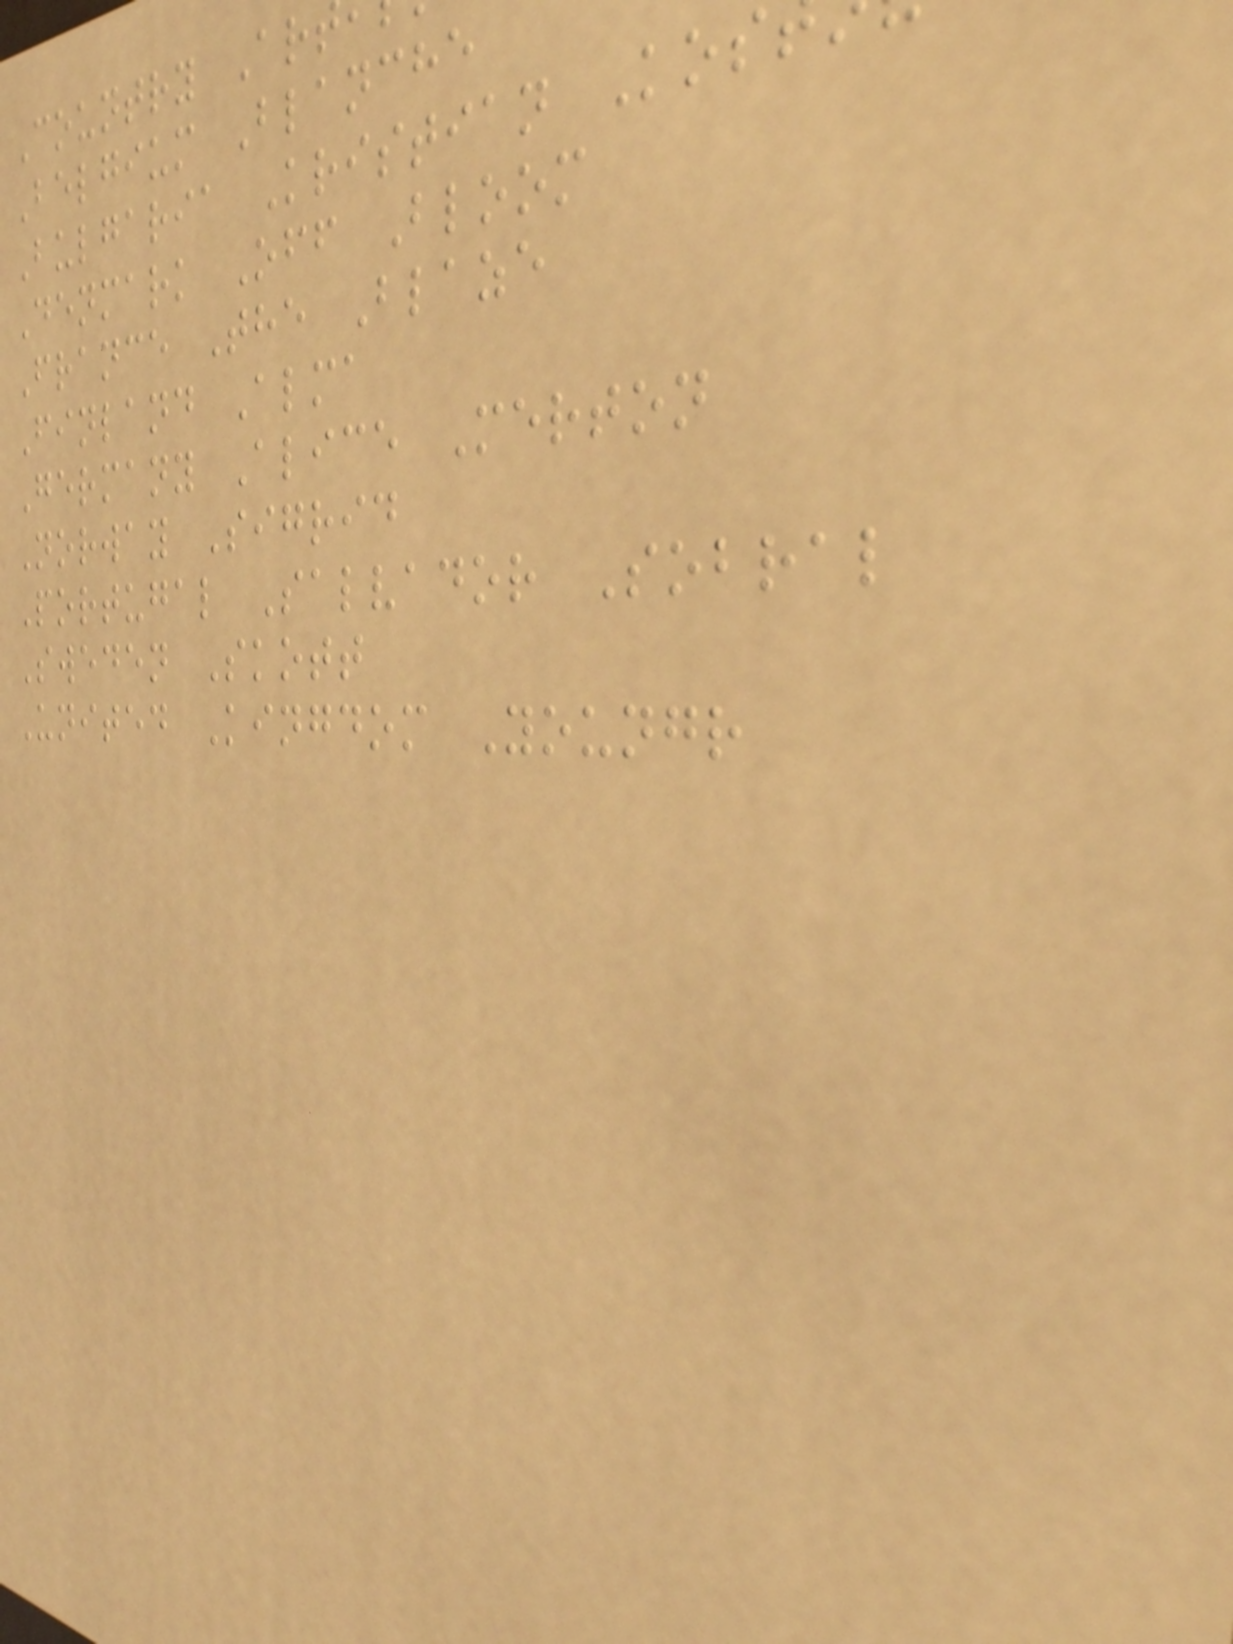Country Ar
Belgium Blanche
Bulgaria Kristian Kos
Denmark Off Bloom
France The Blaze
Finland Alma
Germany Alice Merton
Norway Sigrid
Portugal Salvador Sobral
Sweden Skott
United Kingdom Youngr
